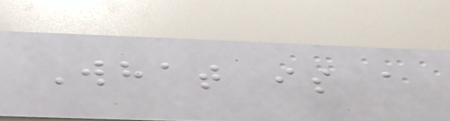What is a
